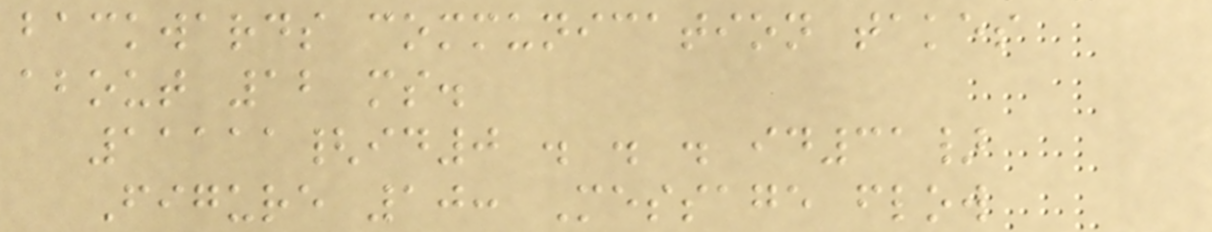backwards communication takes
about 12 ms.
11111{id0 . . . id31}
Figure 10: Message flow
